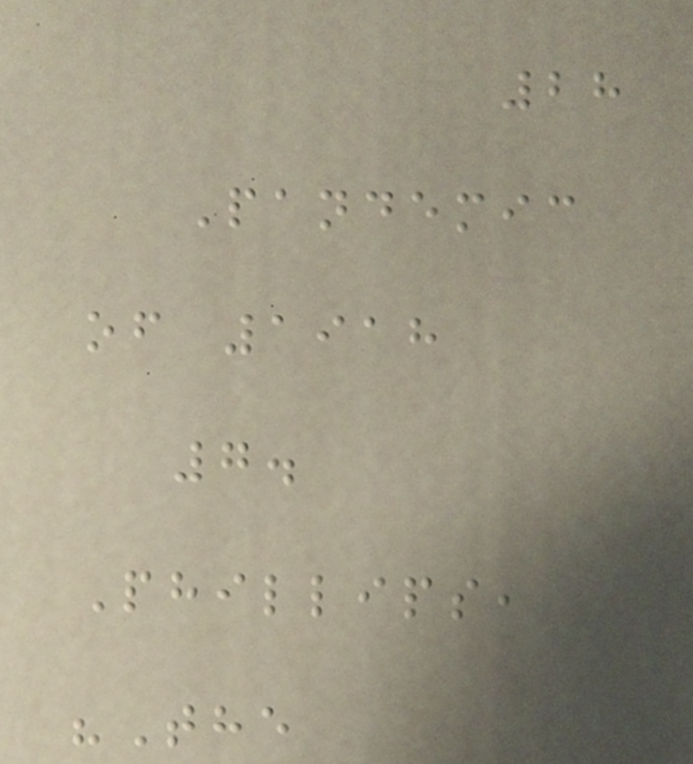28
Pandemic
of 1918
7.
Phillips,
"The
